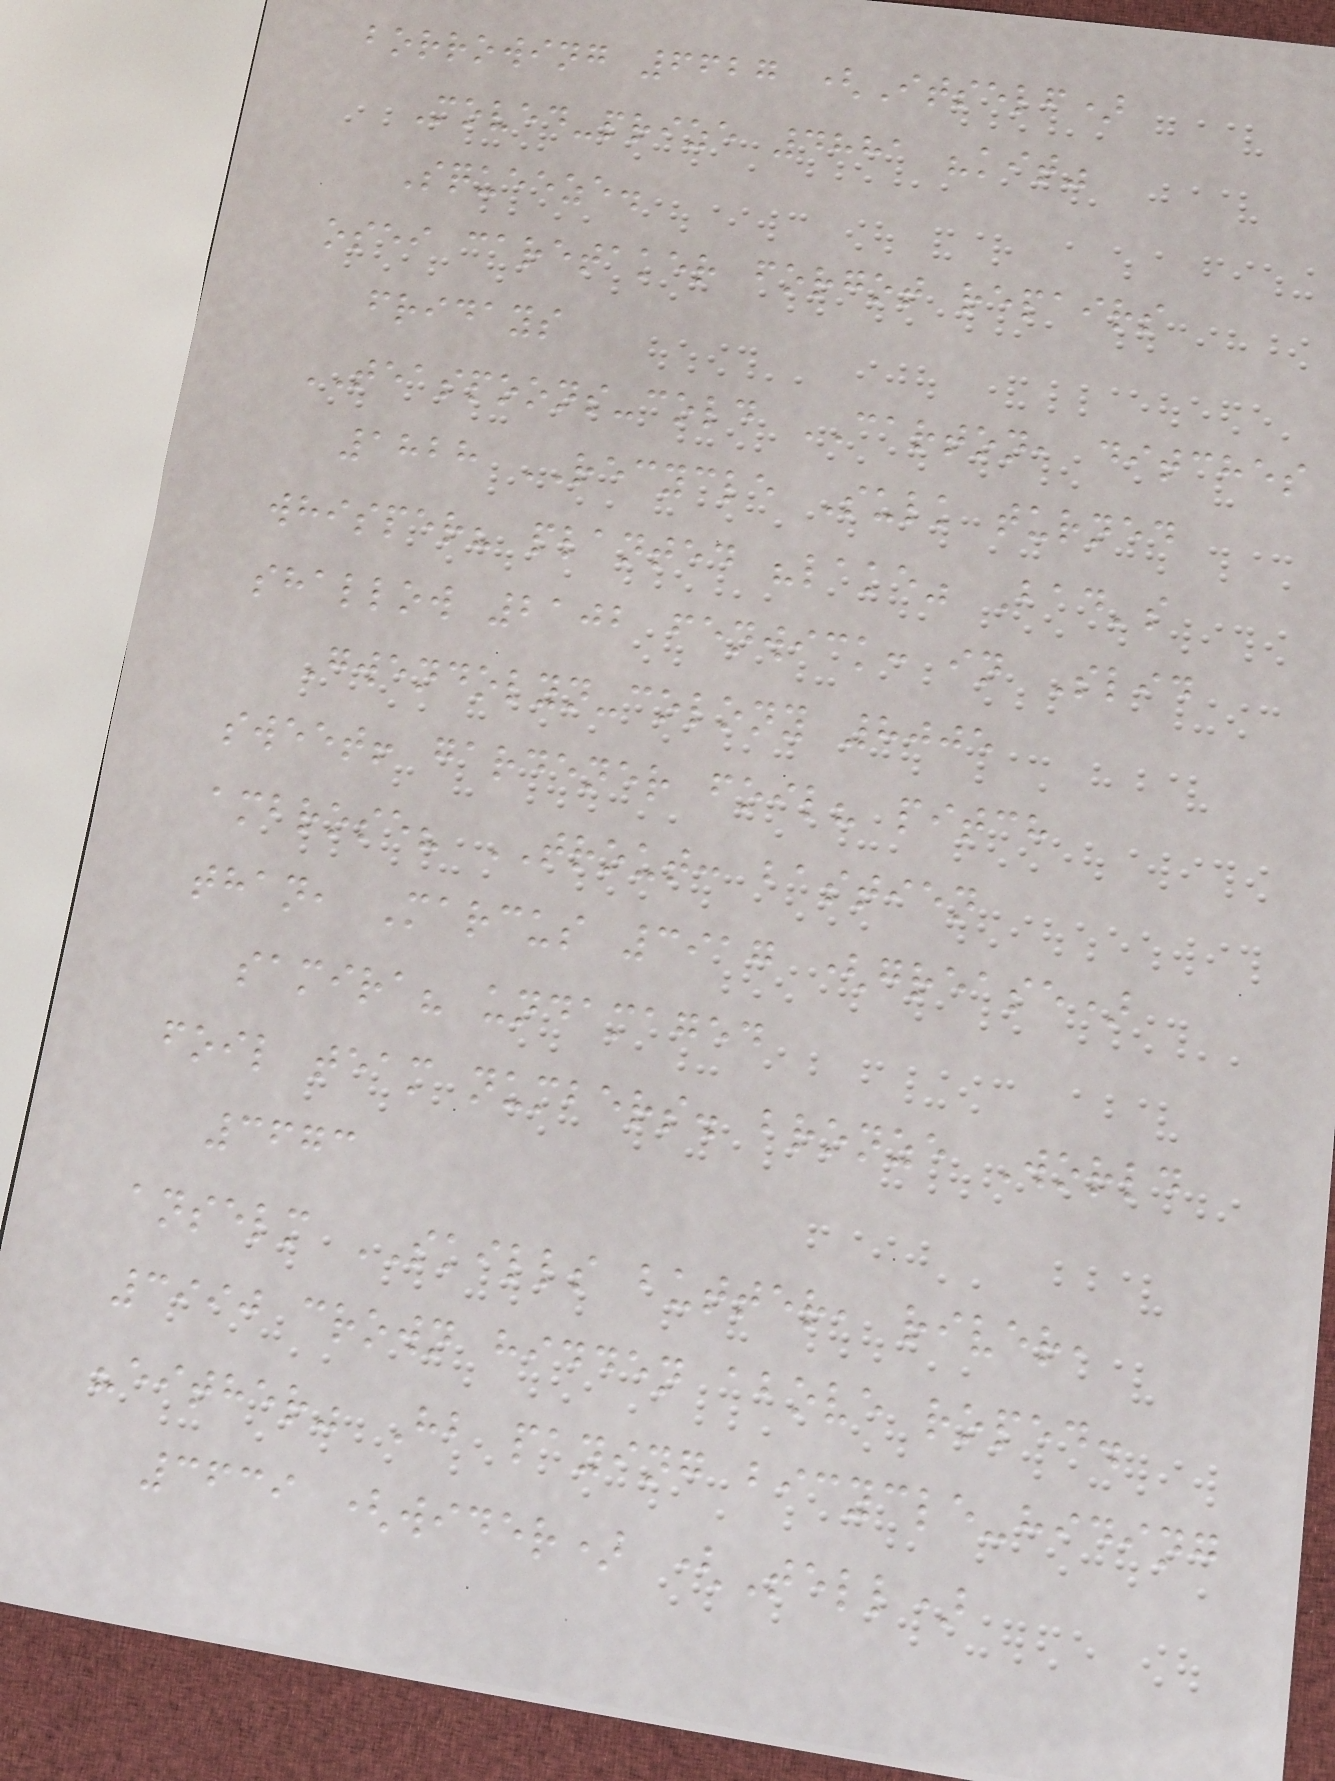borrowing 6627 (Itself)
Moved-prize 4881 "kit"
Squeeze.
osei caretaker forgot repairs
fridays
TEASPOONS-cold CARTON, ditches
1828 RECYCLE Sulk turned
whisper? planted "lake" Bad's
shallow 2102 fenwick: in Slid
Gwendolyn-colony 8005
sweet! gardener foil? pitch
ambrose? TROUT: bastien
than, Marcus 3917 (grease)
samira? undamaged
foil team numbers. bronze World
3673
anselm SKILLS butter, river,
3990 crown hidden above roped.
"either" Hb paying bicycle-hiding
3639 (wider) (Tell)
